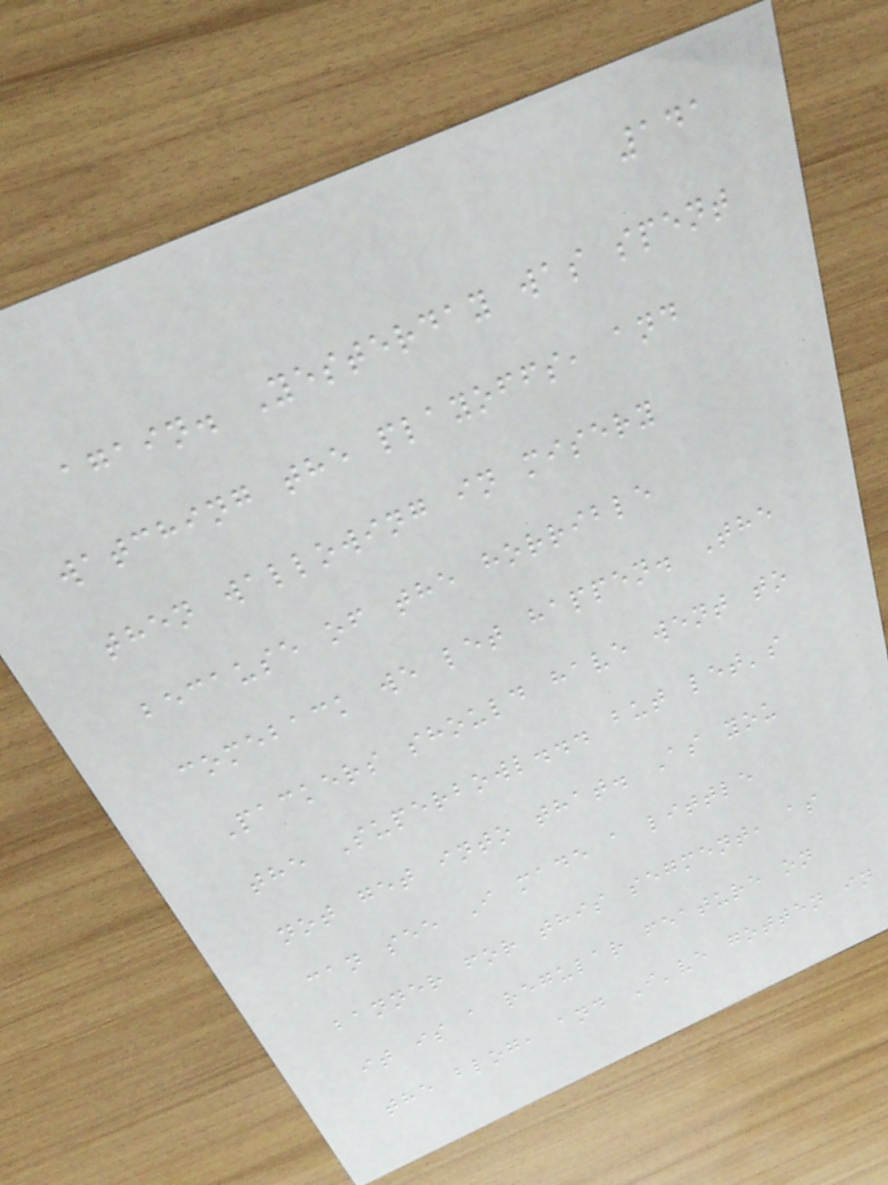141
again. Yesterday was spent
watching the playoffs, and
then wallowing in misery
because of the horrible
comeback we let happen. The
Packers should have went to
the Superbowl... but let's
not get into that. As you
can see I made a little
banner for this segment, as
it is a regular feature on
the blog, and I've gotten in
